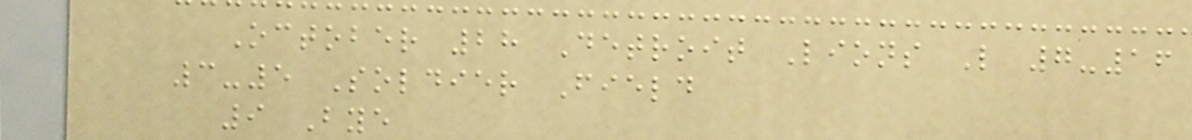October 28 Detroit Lions L 7-16
3-5 Soldier Field
9 Bye
